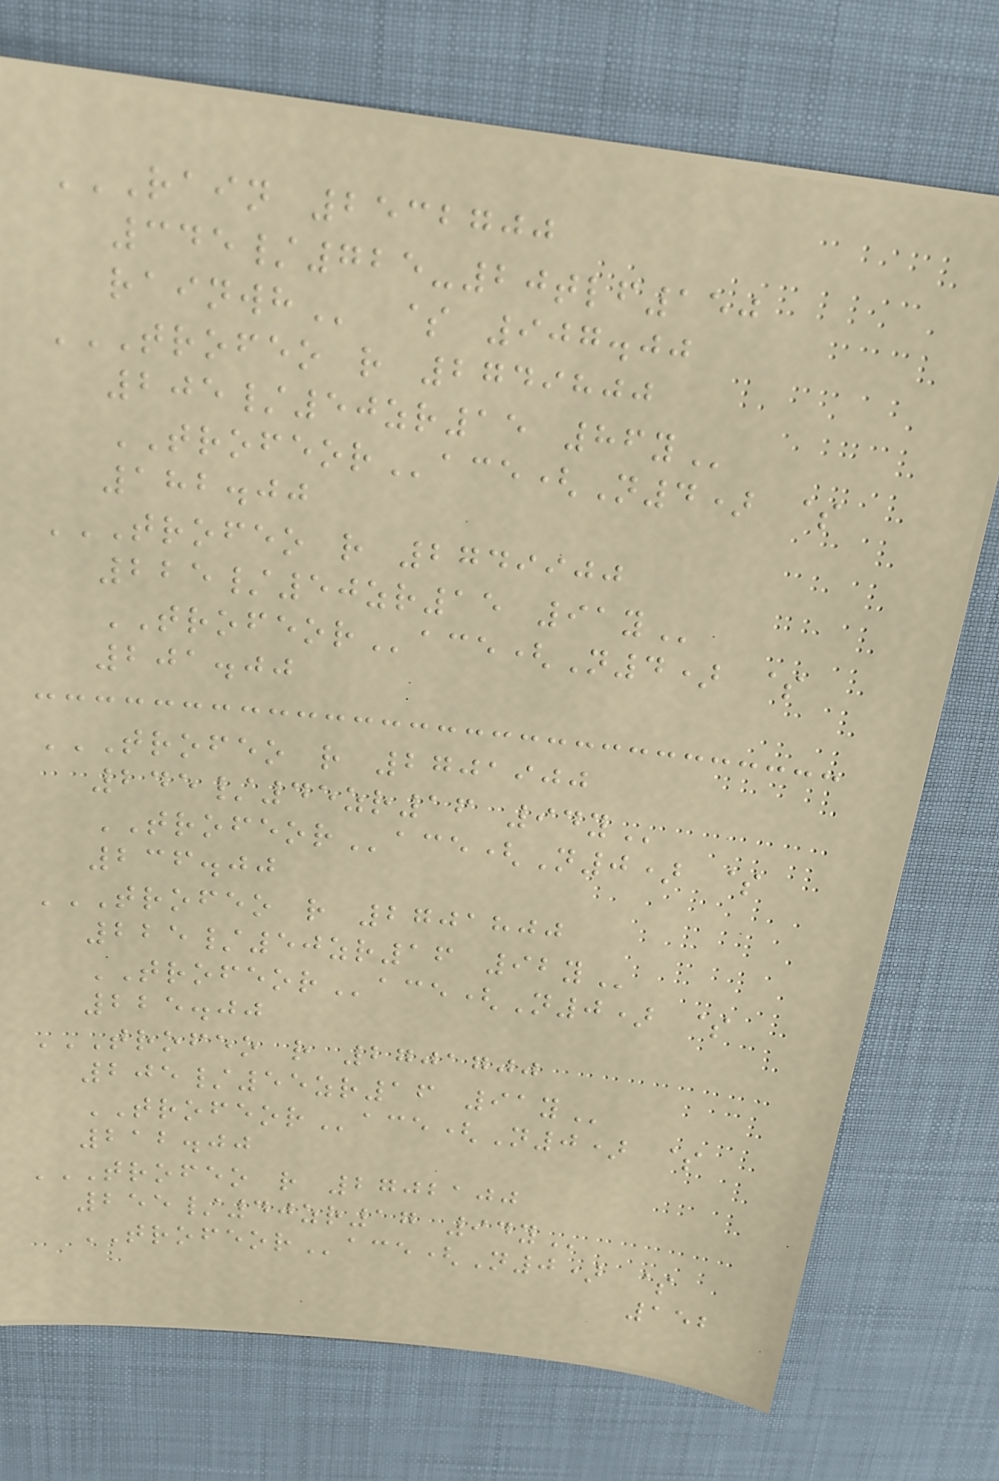RAIN 2532700
345/725-20TLF150
RAINWH $ 907.00
TROFEO R 2749800
205/50ZR15 86Y
TROFEORace(N4) $
182.00
TROFEO R 2749900
225/50ZR15 91Y
TROFEORace(N4) $
201.00
TROFEO R 2701900
245/45ZR16 94Y
TROFEORace(N0) $
236.00
TROFEO R 2701800
225/50ZR16 92Y
TROFEORace(N0) $
225.00
TROFEO R 2701700
205/55ZR16 91Y
TROFEORace(N0) $
212.00
TROFEO R 2702100
255/40ZR17 94Y
TROFEORace(N0) $
152
